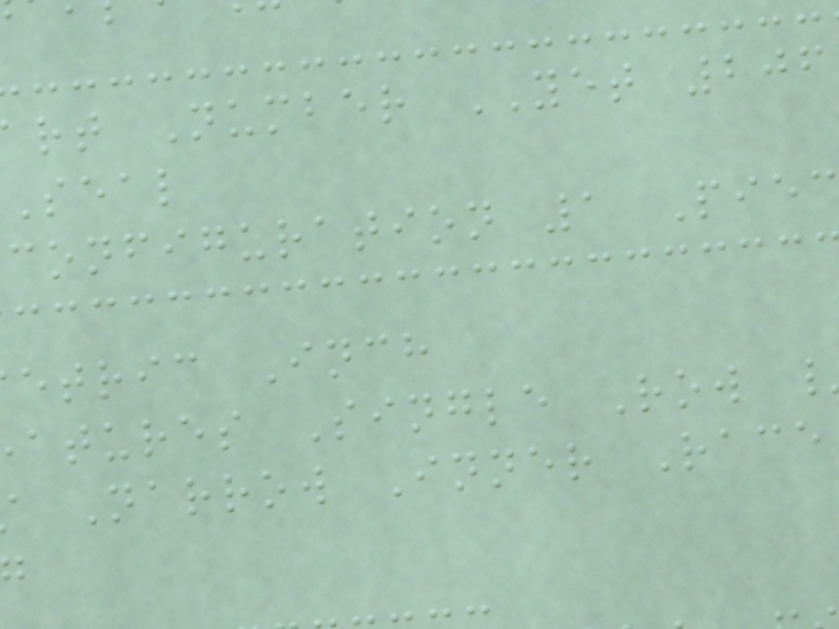rt Number YET 206
Seal
configuration 1 Piec
etric Inch
atures Single Row
Narrow Inner Race
